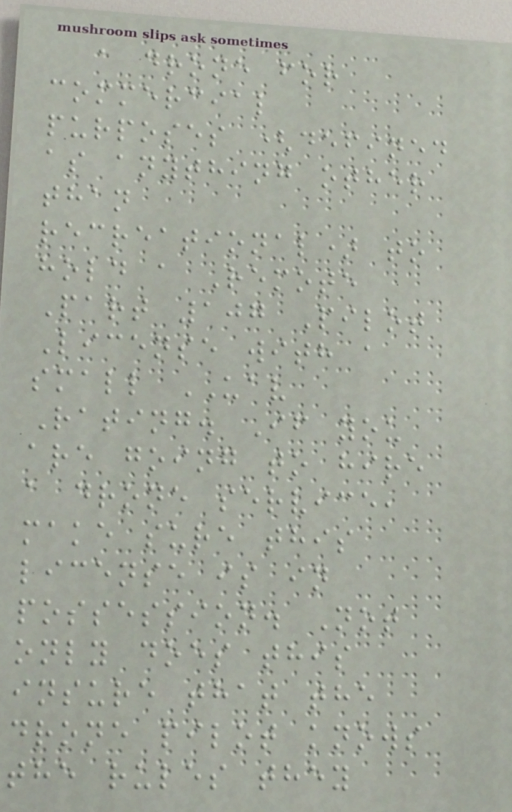a drone for
commercial
purposes (defined
as anything other
than
recreational) to
hold a Remote
Part 107 Pilot
License with a
small UAV
Rating. If you
are going to hire
a drone service,
make sure this
license is in
possession. Not
only does this
insure that the
drone pilot knows
the rules they
